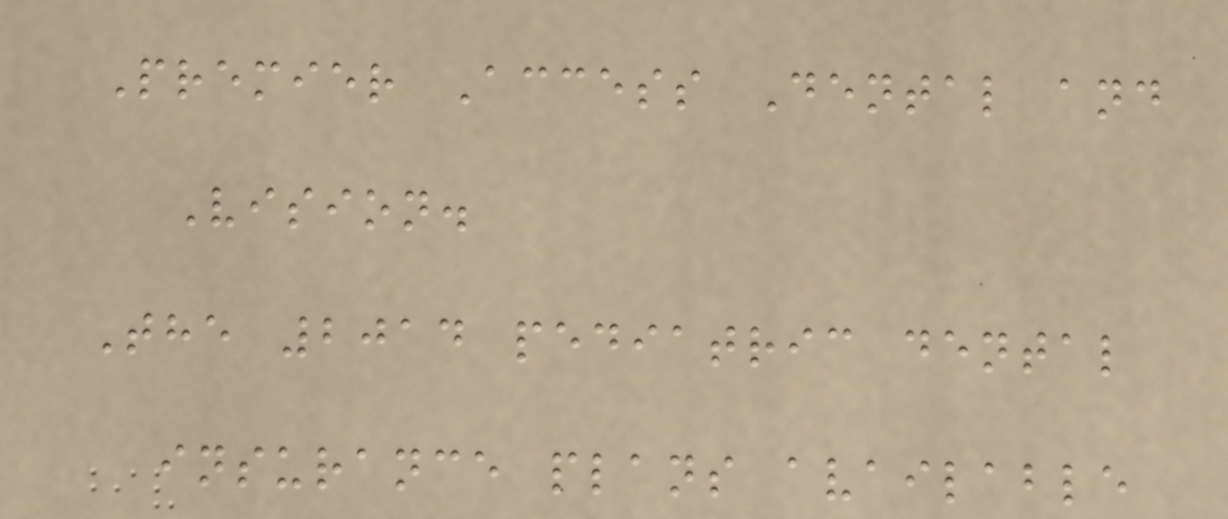Premier Access Dental and
Vision.
The 2014 pediatric dental
insurance plans available
